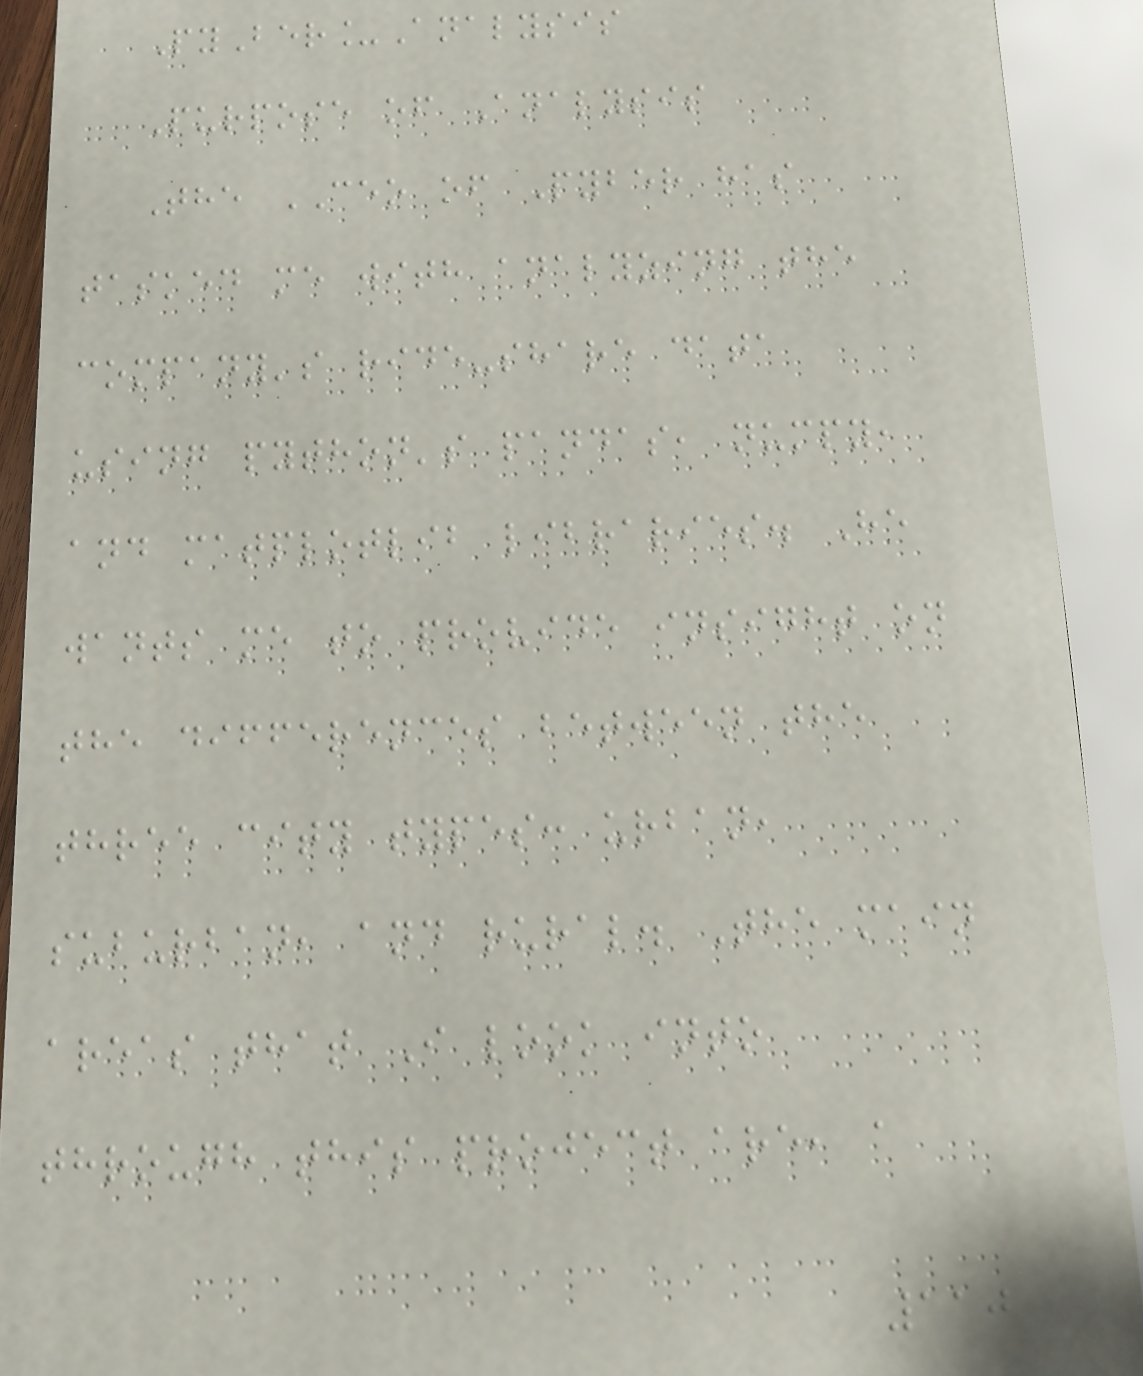PyBer_Analysis
Purpose of Analysis
The CEO of Pyber has
tasked me with analyzing the
company's ride-share data
using python's pandas, numpy,
and matplotlib libraries. He
wants me to provide insight on
the differences between the
three city types: urban,
suburban, and rural. The main
areas that I look into
through this project are, a
110
